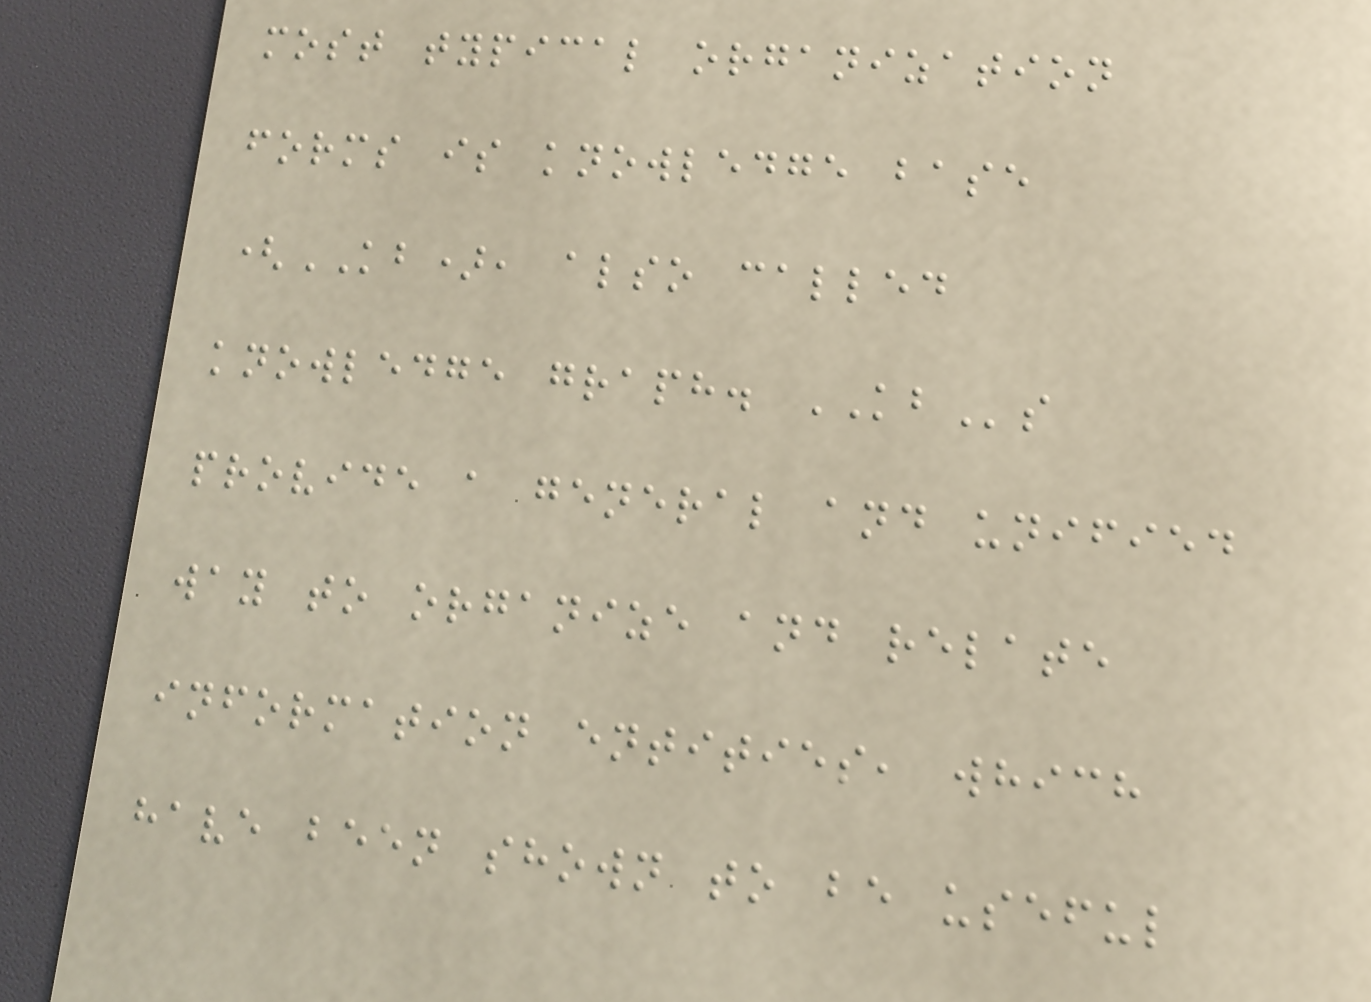most typical organization
forms is knowledge base
(KB), also called
knowledge graph. KBs
provide a general and unified
way to organize and relate
information entities, which
have been shown to be useful
